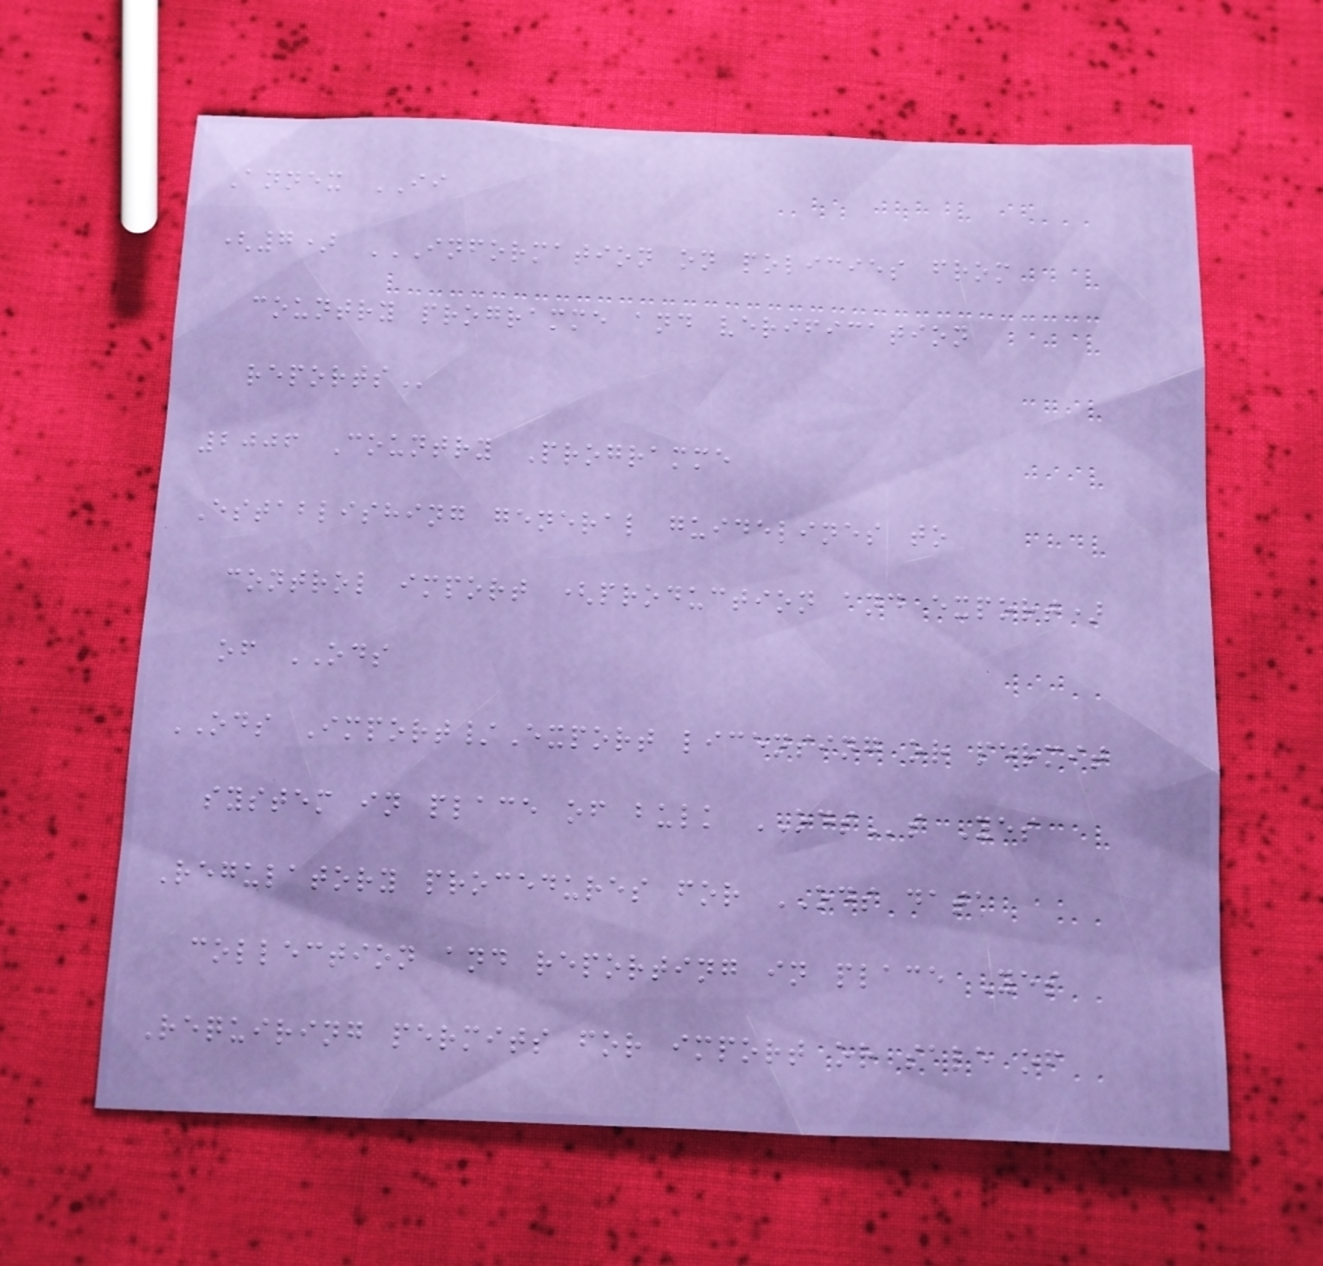Annex II
(7) INFORMATION ON POLICIES FROM
COUNTRY PROGRAMME AND VERIFICATION
REPORTS
2006 Country Programme
Establishing general guidelines to
control import (production and export)
of ODS
ODS Import/Export licensing or permit
system in place of bulk ODSs Yes
Regulatory procedures for ODS data
collection and reporting in place Yes
Requiring permits for import or sale of
